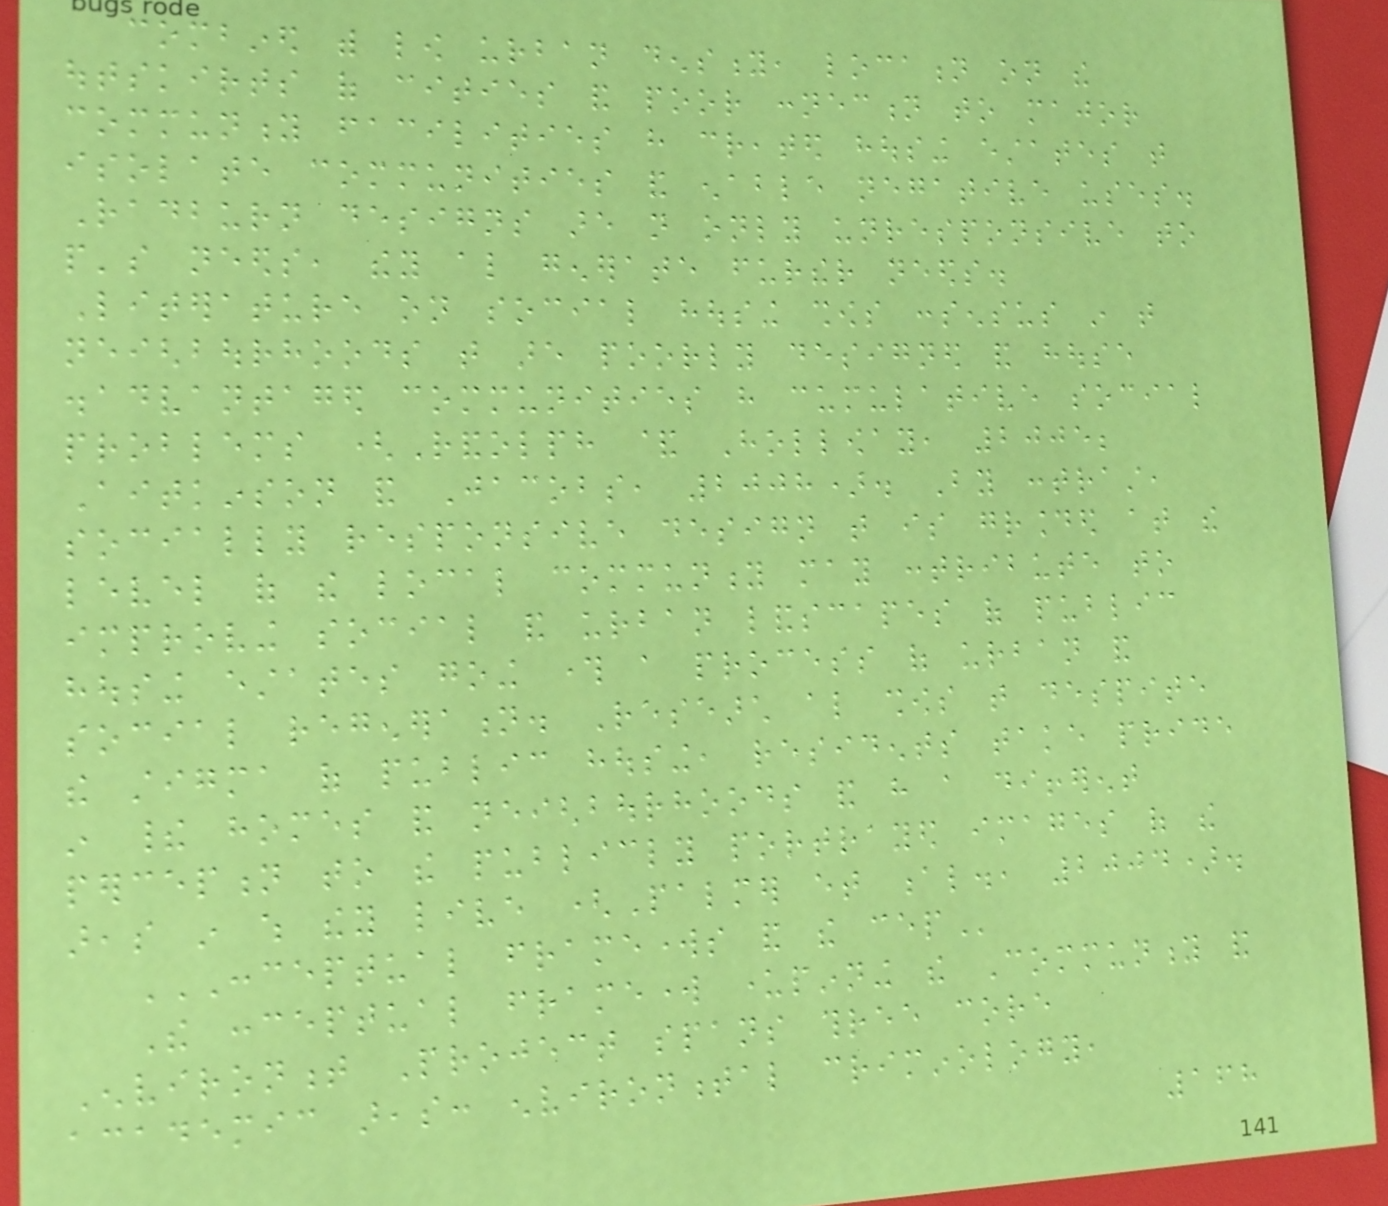combined with low urban density, location on the
outskirts of cities and poor connection to major
community facilities have created housing estates that
isolate communities and enable negative uses.
Radburn designs are not only unresponsive to
people's needs, they also generate further needs.
Literature on social housing shows consensus in that
neighbourhoods that are poorly designed and house
disadvantaged communities have cumulative social
problems (Randolph & Holloway, 2005;
Aitkinson and Jacobs, 2008). By contrast,
socially responsive design that is grounded at the
level of the local community may contribute to
improving social and urban landscapes of public
housing estates going through a process of urban and
social regeneration. Research also shows that despite
the stigma of public housing, residents take pride
in their homes and neighbourhoods and have a different
perception to the publicly portrayed images of the
areas in which they live (Palmer et al., 2004).
CONCEPTUAL FRAMEWORKS AND THE CEP
The conceptual framework underpinning the Community and
Environment Project spans three core
academic areas: environmental criminology,
168
